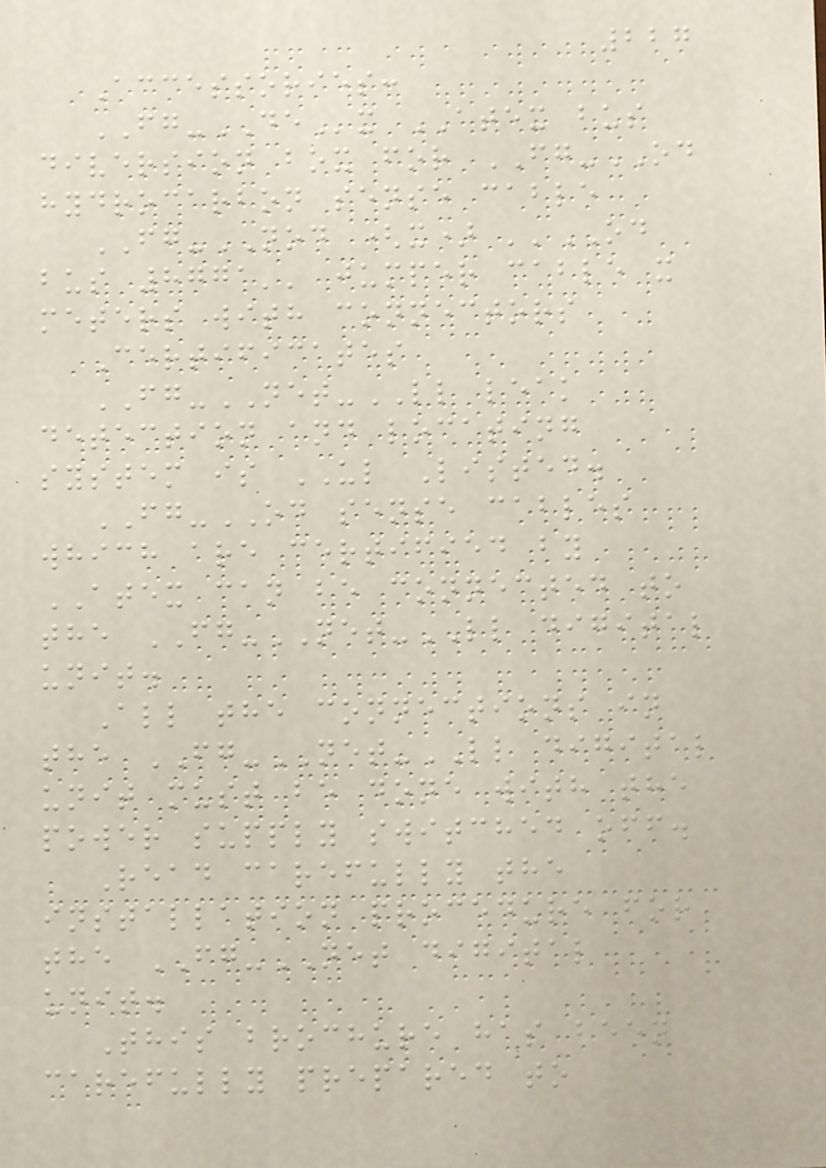227
Accessories:
FG-DEx ATEX bus
diversion box for FG-OD
hydrocarbon sense cable
FG-NOD (x) ''OD
bus 8771'' jumper cable x
meters with connectors
Certificates
FG-NET-LL leak
detection and locating
system is UL Listed.
FG-OD sense cables
which are certified by
ATEX can be connected to
the FG-NET-LL digital
unit.
All the connections in
the FG-NET-LL digital
unit must be done with the
power supply switched off.
Read carefully the
installation procedure for
the FG-NET digital
unit.
This brochure has been
carefully prepared to
